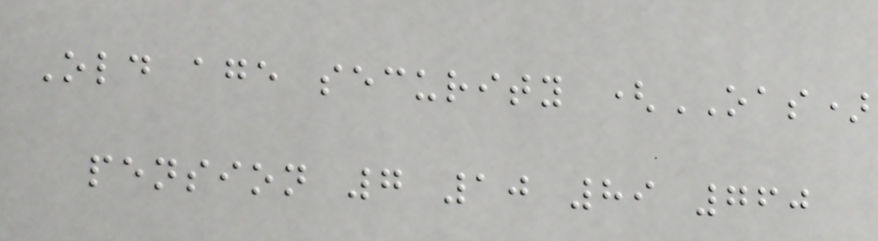Old age security (OAS)
pension 7 10 89 760
